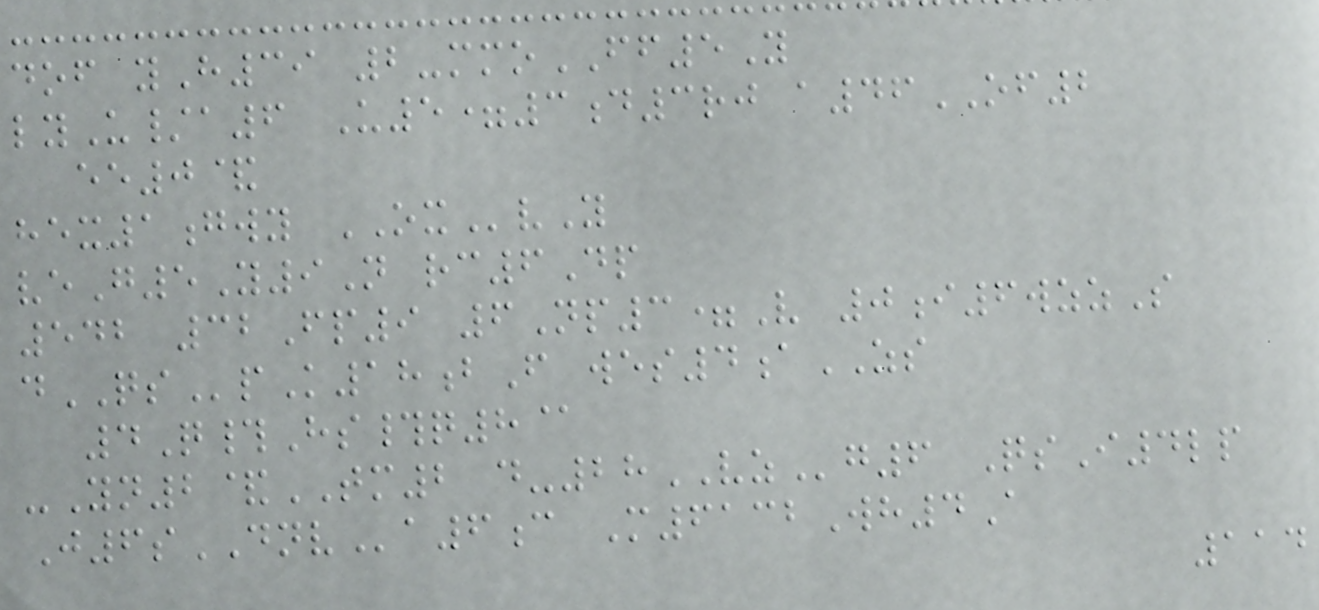dof yH39 2-mmoFF5Y
lyU/a6 U5=3d3rj a46OF2
ee0&
hex1gwy OXvY
veG5Y9N rc6Dp
542 32Fp9 6Np3=V 0i6wzzS
dQSpK18bF wes4aZS
4Q#Hs#q8@
-Yn2&TM2 d-28VZg6 QsI4lp
J6sDNVa6c M6132Wh4A
114
